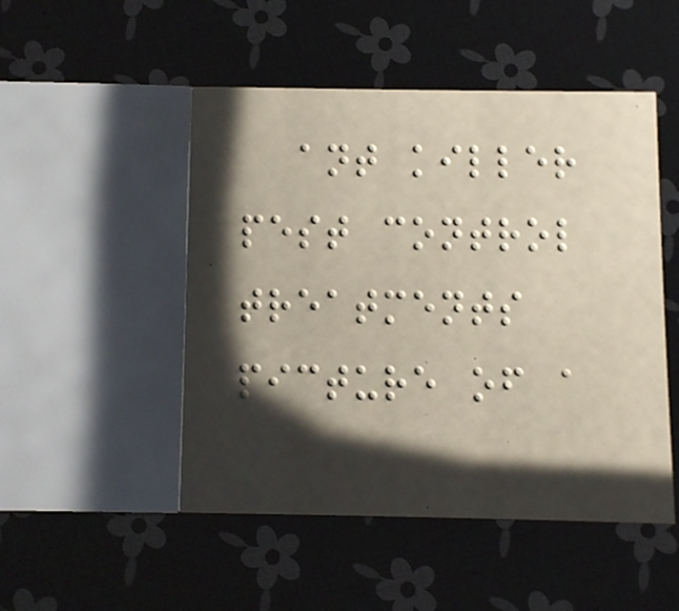ant killer
pest control
treatments
picture of a
